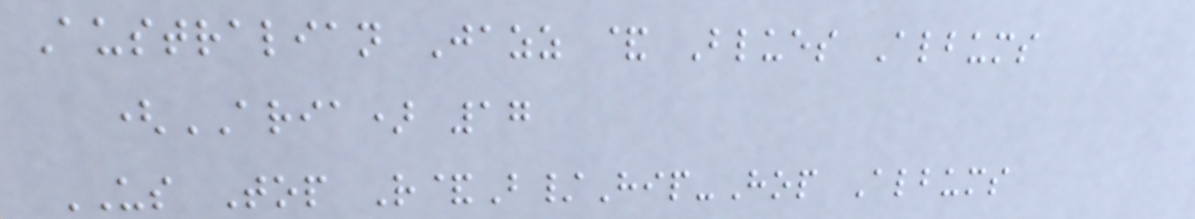Australian Jazz & Blues Albums
(ARIA) 17
US Top R&B/Hip-Hop Albums
